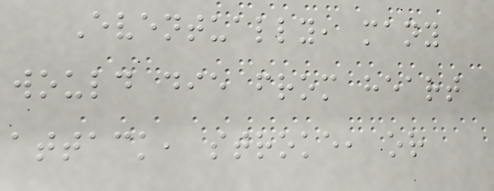Eventually, many
would die from heart
attack, stroke, or
